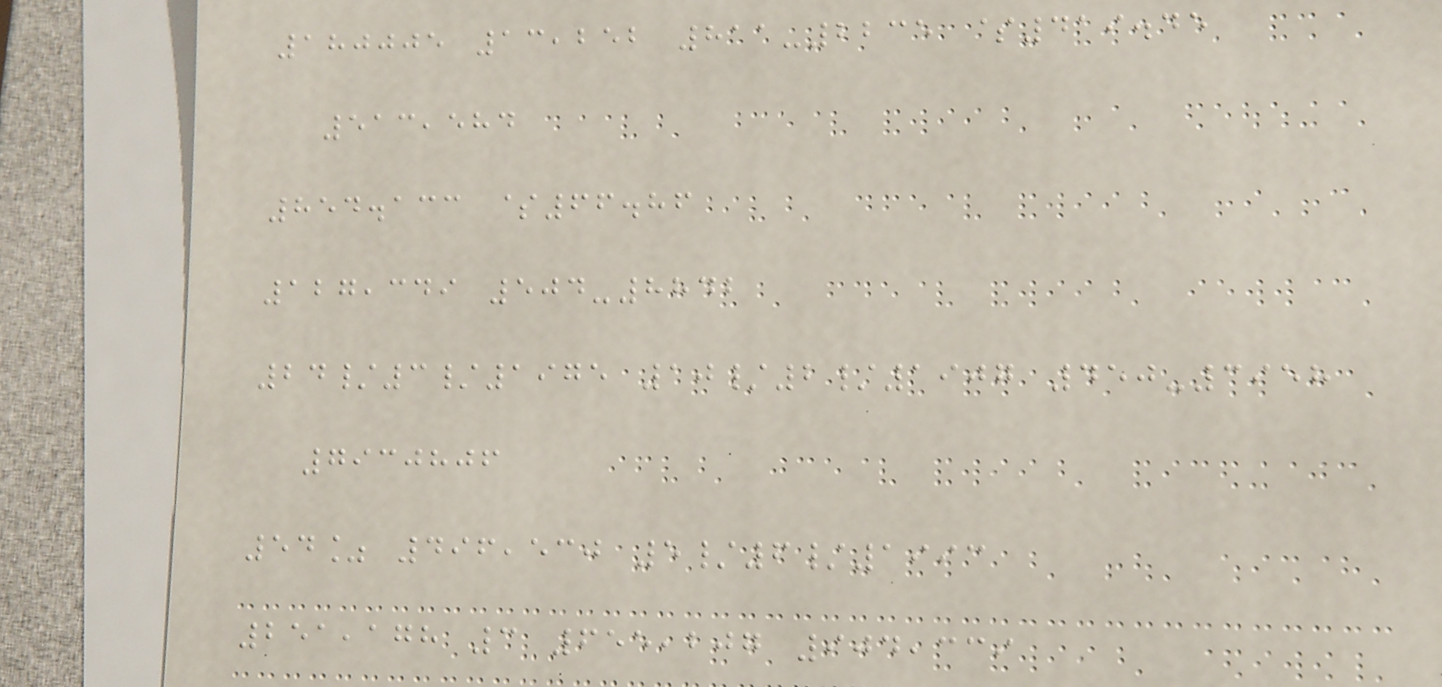180005 13,252 811-2235 $419.45
513,584
854.133 $66.86
127,349 504-8842
24/3/1975 10/2/1907 450-3958
7930806
54% 496,530 5/6/1993
251,178 3 655,207 904,339
